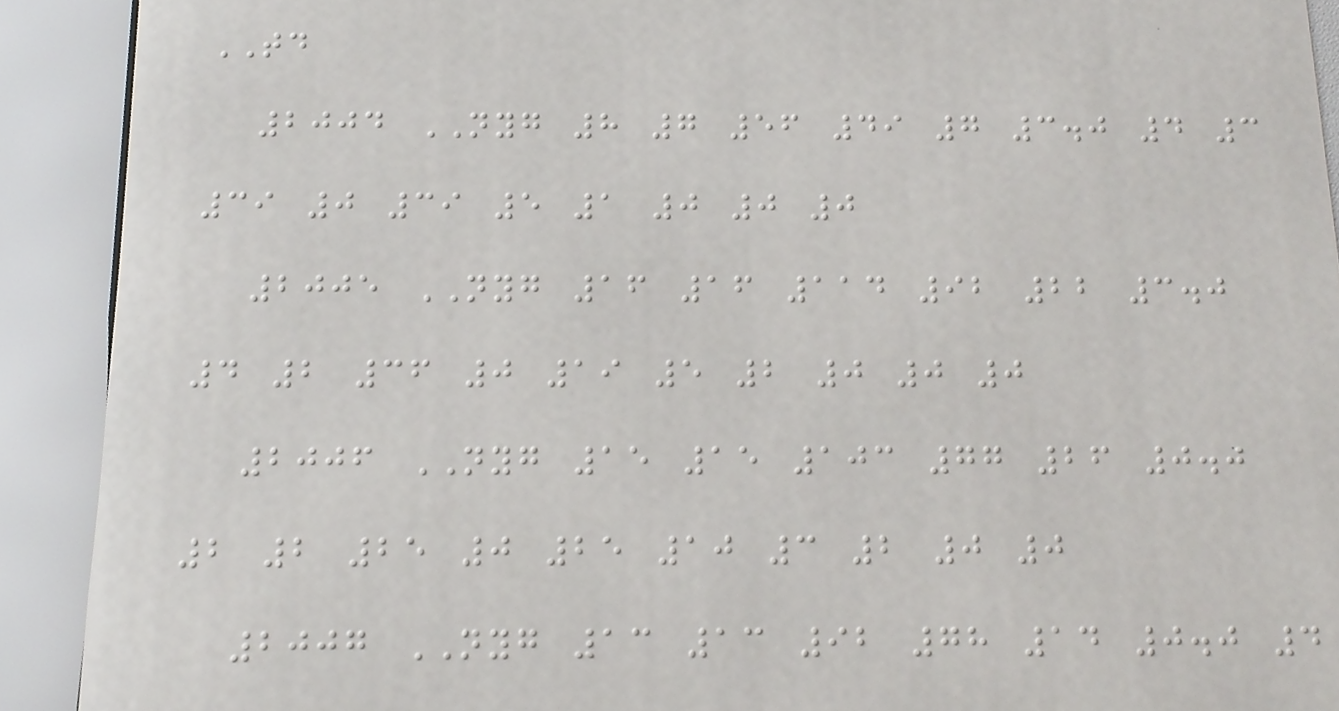TD
2004 NYG 8 7 56 49 7 3.0 4 3
39 0 39 5 1 0 0 0
2005 NYG 16 16 114 92 22 3.0
4 2 36 0 19 5 2 0 0 0
2006 NYG 15 15 103 77 26 0.0
2 2 25 0 25 10 3 2 0 0
2007 NYG 13 13 92 78 14 0.0 4
